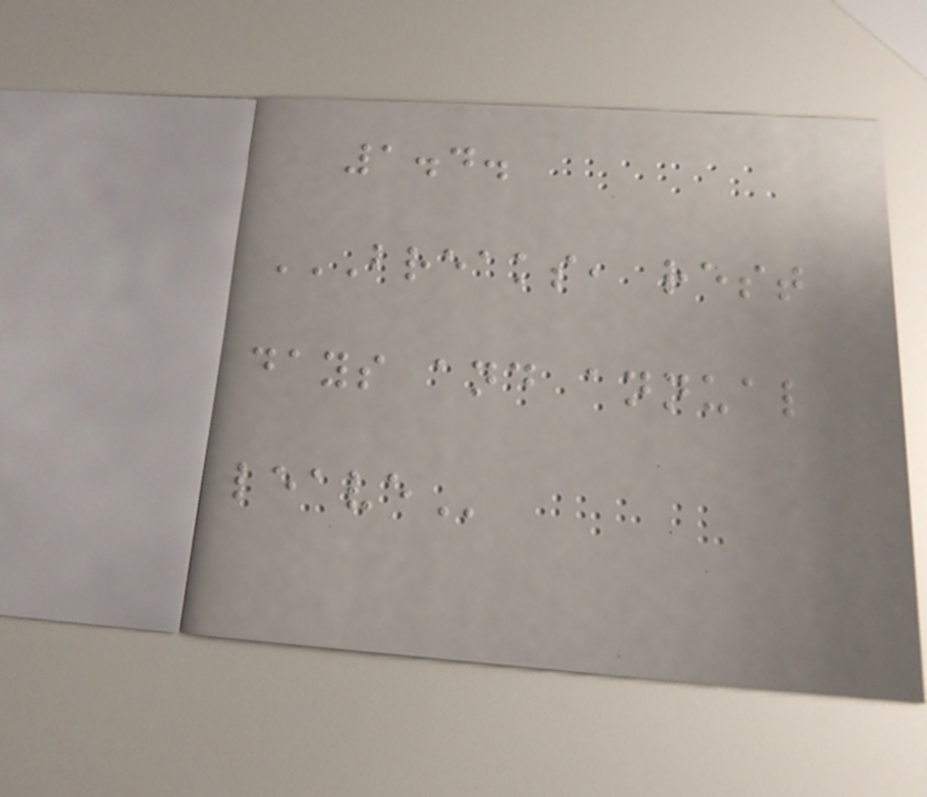1.4.
BREAKS, REST
DAYS AND ANNUAL
LEAVE
